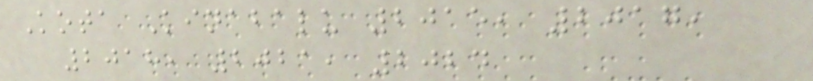Kota Kinabalu 2015, 2017,
2018, 2021, 2024
